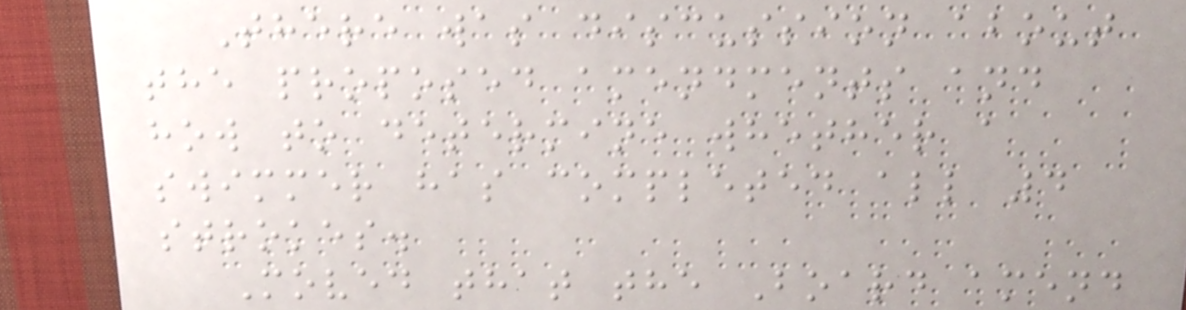There was discussion about
the proposed amendments and
how to determine whether a
swimmer has completed all 4
strokes.
Moved that the Board amend
